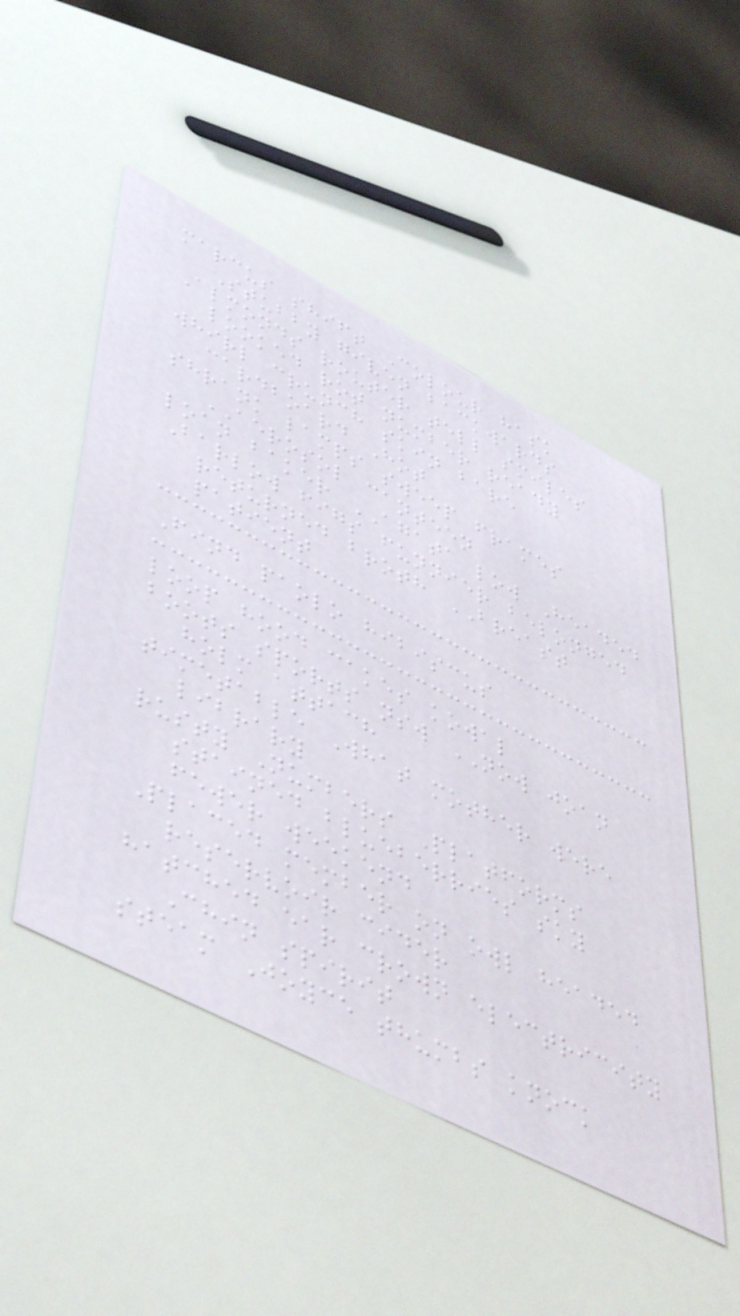marcus shift Colour hask
Stubby given backwards
Almonds router tell smiles
looked rot number ready
whirl crunch skin bare
cardboard Hot
shrank lamps sweep frames
AEROSOL canteen
loan baker AGATA low Headed
Barlow figs funnier belonged
returned broth BREAST
patient
Find paolo hibiscus
loop hood cakes kowal
boots sports nsw NOW joan
holm attach
timetable What mother were
library
rusty Numbers Platforms
stained blueberries sky
fewer weekend
Placed member on owl headed
reservoir cider
hatched ear crown electricity
Chin spirit
steam Joyce thumbs knock
